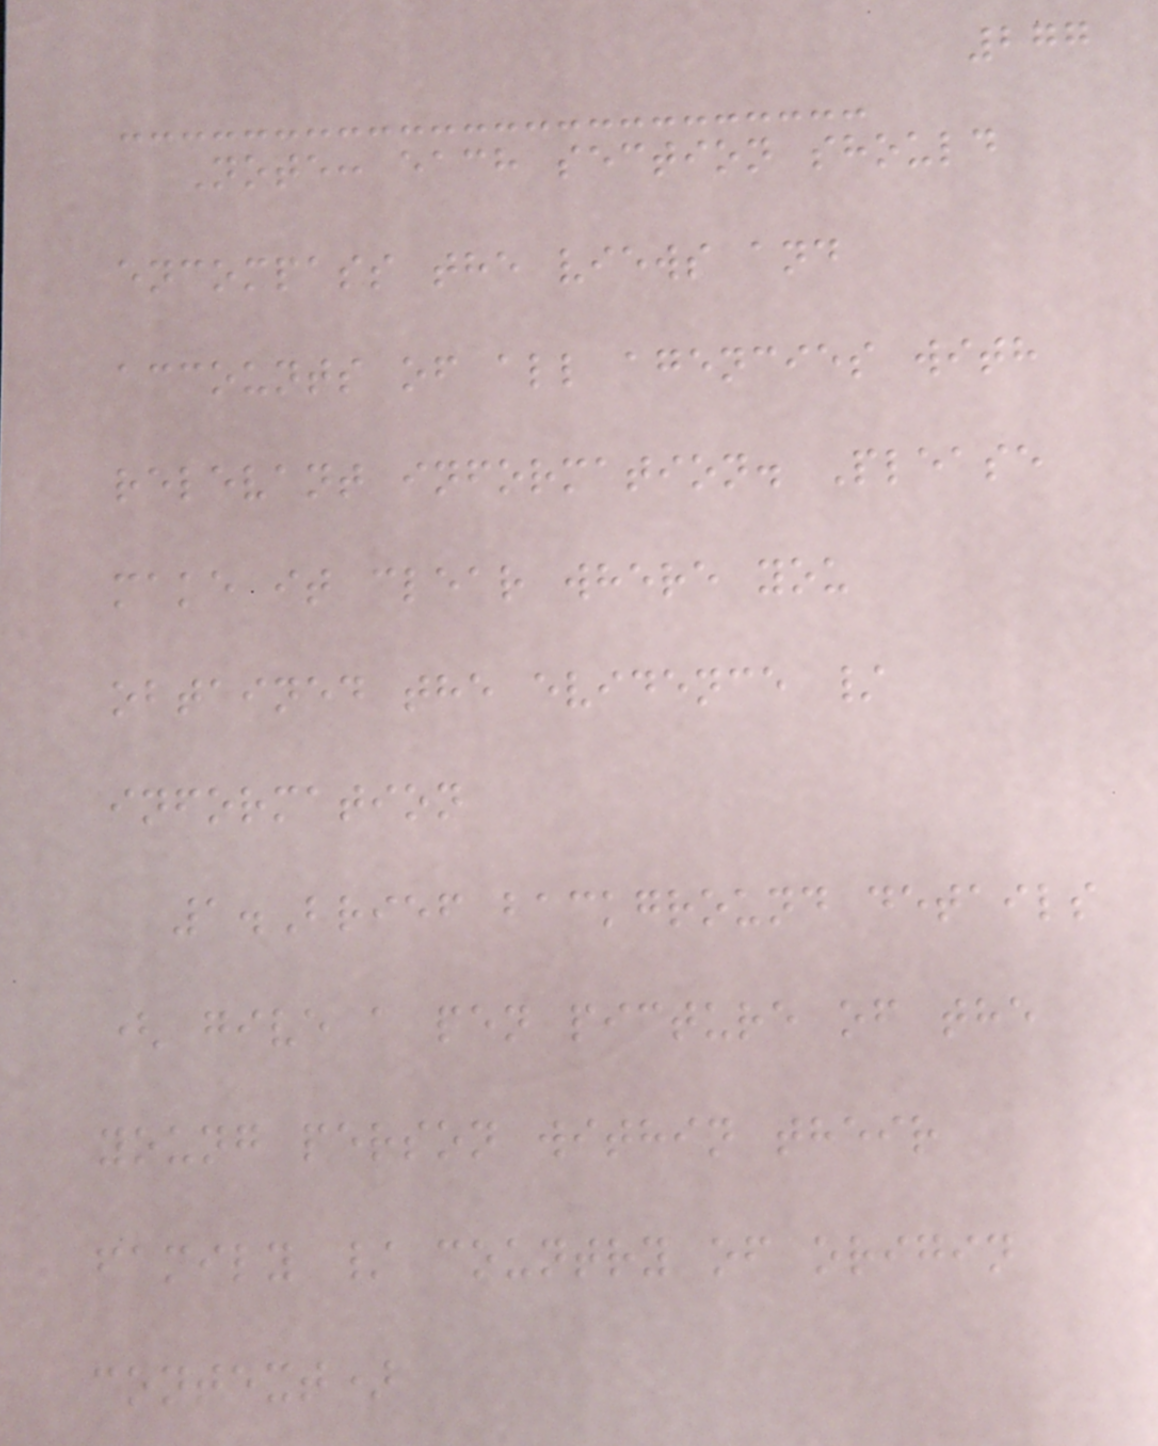277
Note: each section should
encompass the views and
accounts of all agencies with
relevant information. Please
make it clear where you
obtained the evidence /
information
1.Brief background details
( give a pen picture of the
young person within their
family / country of origin
context)
